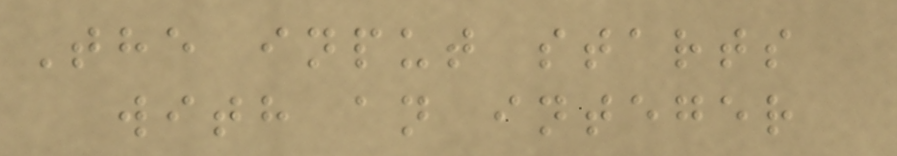The input starts
with an integer
